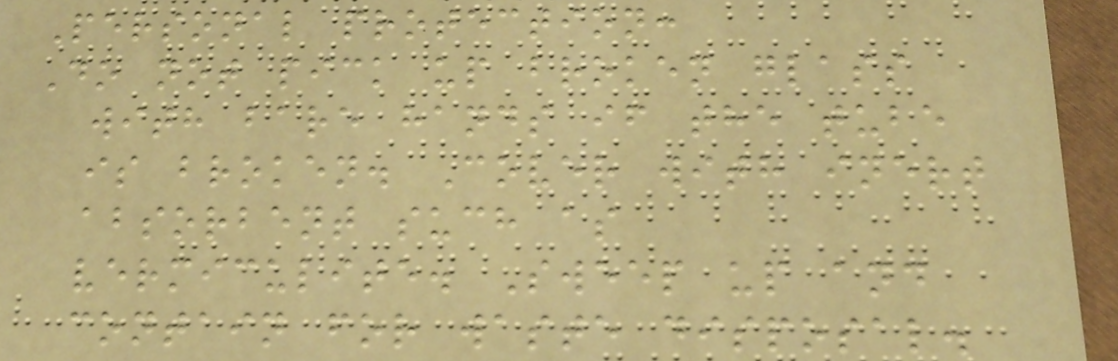Personal protection:
Do not pick up broken glass
with bare hands if the tube
is broken. Cover with inert
absorbent such as
vermiculite. Sweep up and
contain for waste disposal.
